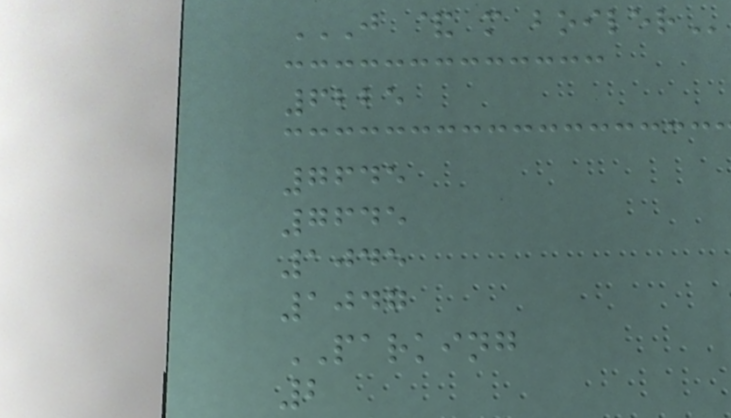J & M BOILER
6225
7645
7645
1045
1047
PARKING
2
